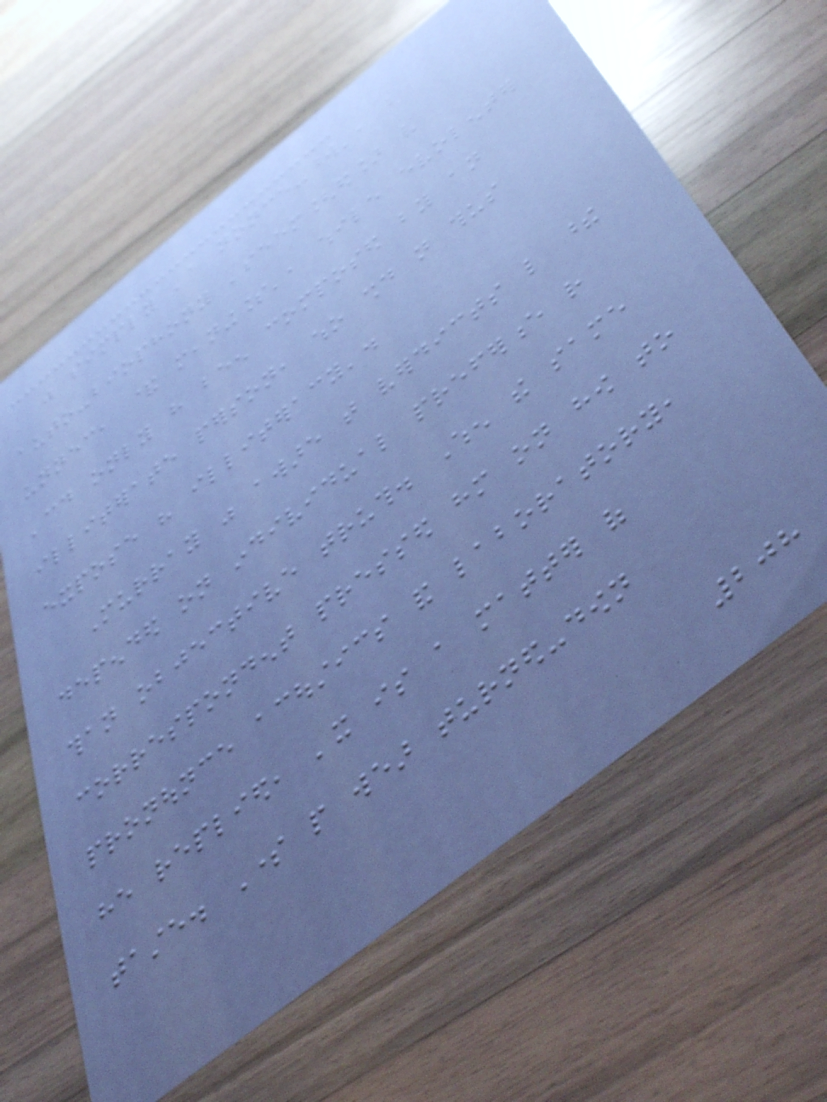was simply 'a nonce-word', but
auto-biophony 'seem[ed] very
unnecessary, & meaningless', while evolenter
'could only have been composed by an
illiterate person, who should not thus
expose his illiteracy'.
Murray was aware that verdicts like these
depended on individual preference rather
than objective truth. When the same
correspondent pressed him on how to
pronounce acoustics and laboratory,
he replied, 'it is a matter of
taste. Some people wear turned-down
208
